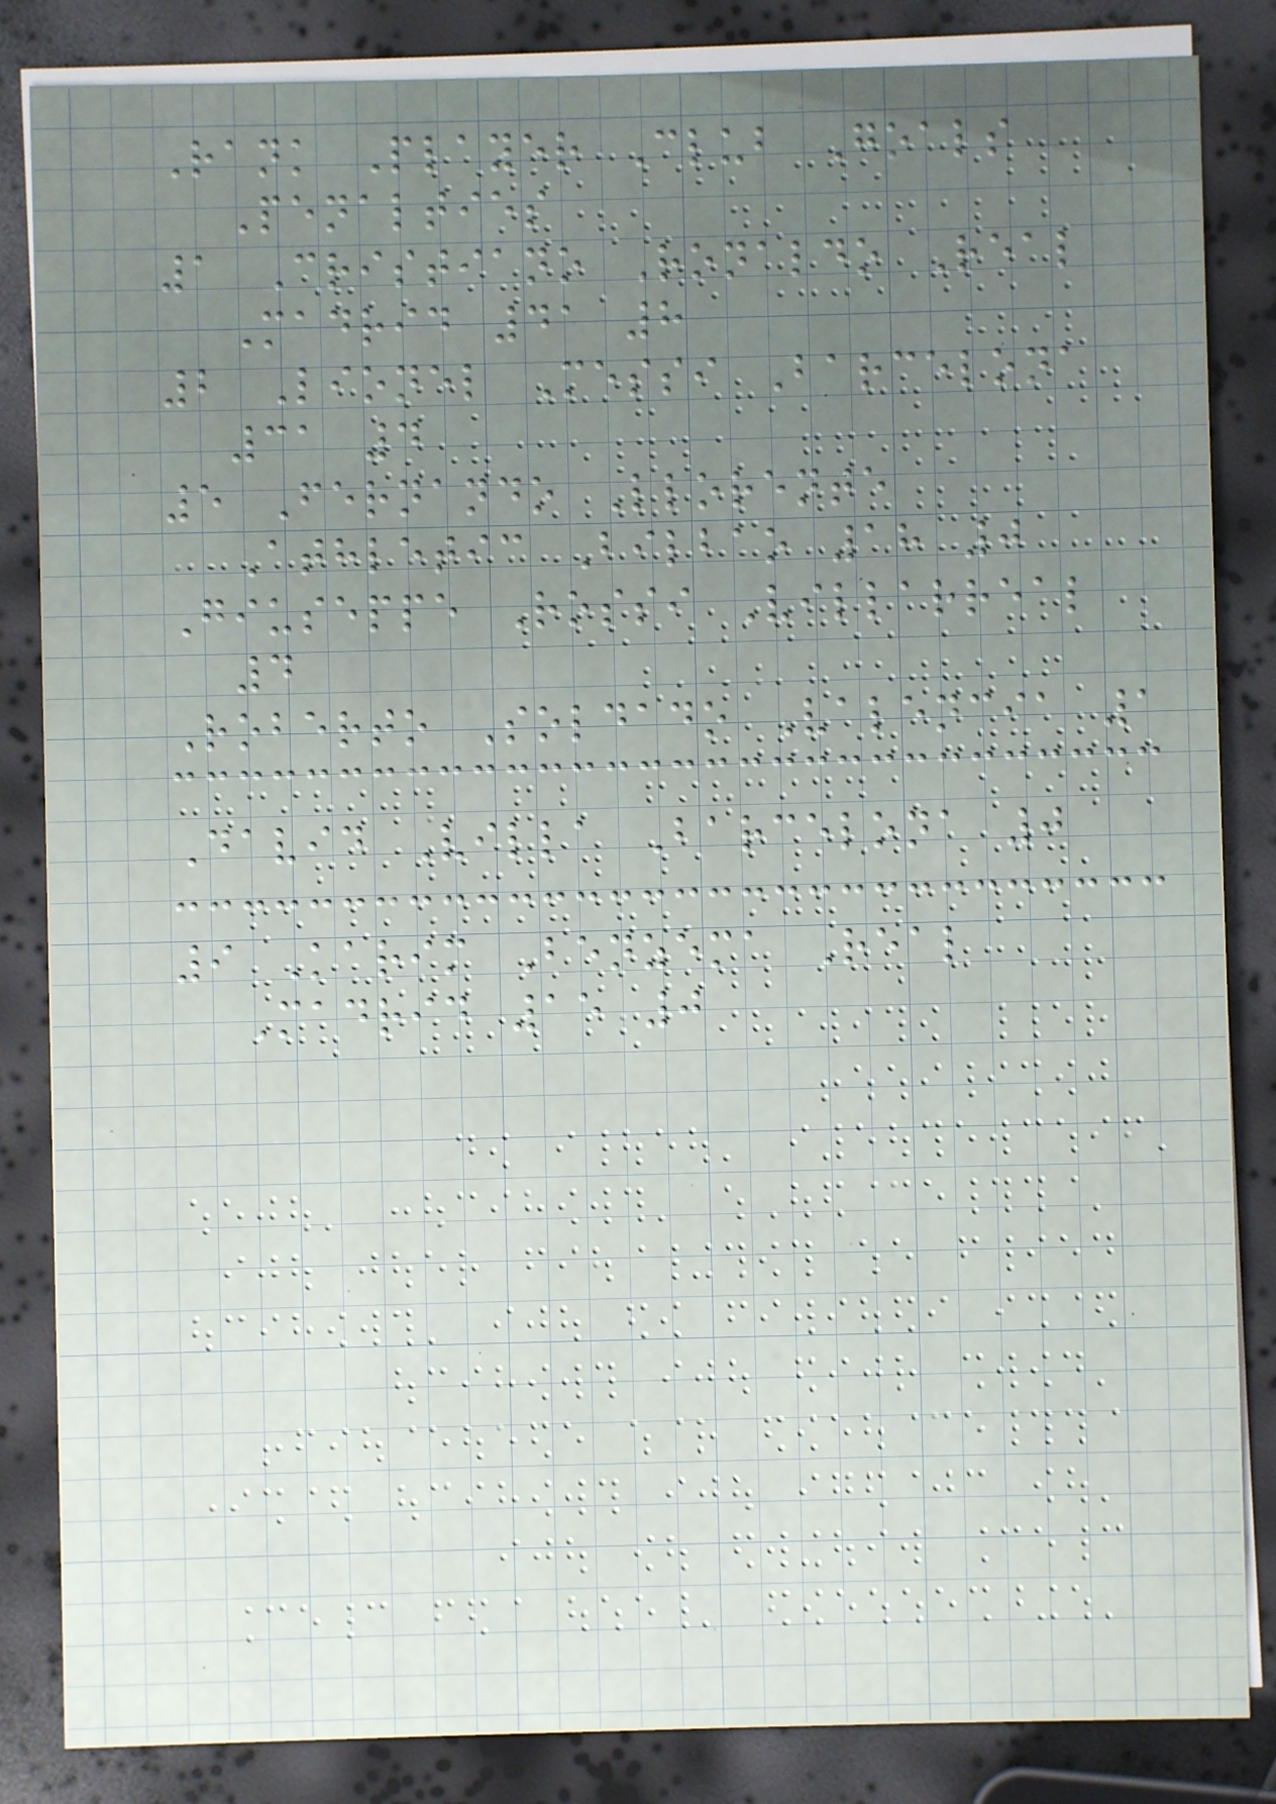Rank Player Club Goals
Penalties
1 Cristiano Ronaldo Real
Madrid 41 8
2 Lionel Messi Barcelona
31 4
5 Fernando Llorente
Athletic Bilbao 18 0
Giuseppe Rossi Villarreal
4
Roberto Soldado Valencia 1
David Villa Barcelona 0
9 Karim Benzema Real
Madrid 15 0
